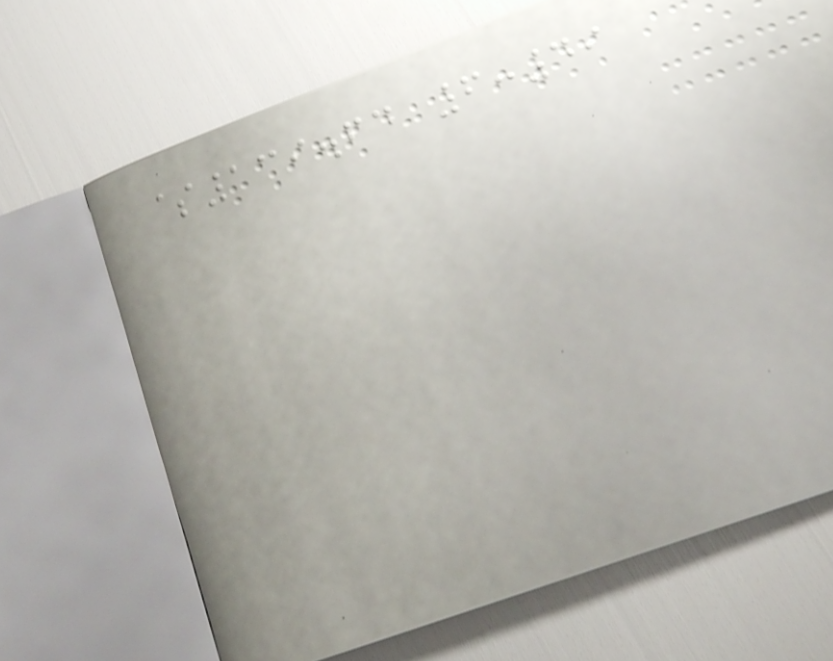$139.64 6:49
